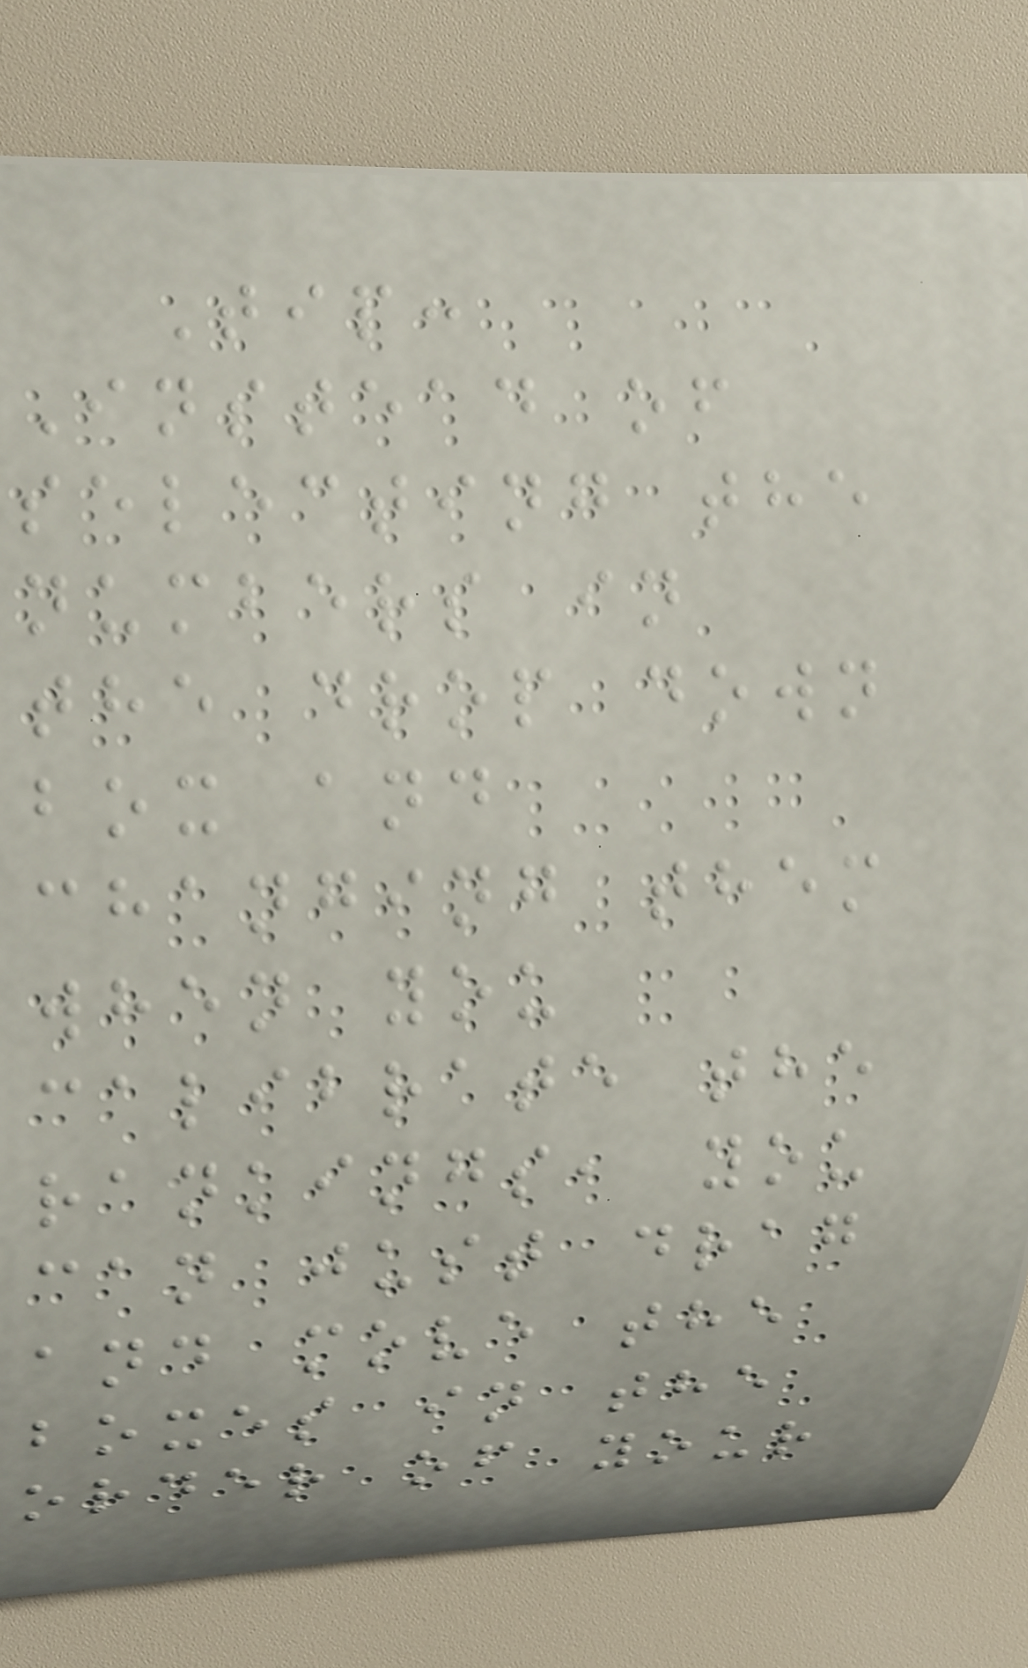Tip:
Instead of
selecting the
numbers in
the drop down
box and
changing them
when you
calibrate the
rankings, you
can just drag
and move the
boxes in the
order of your
